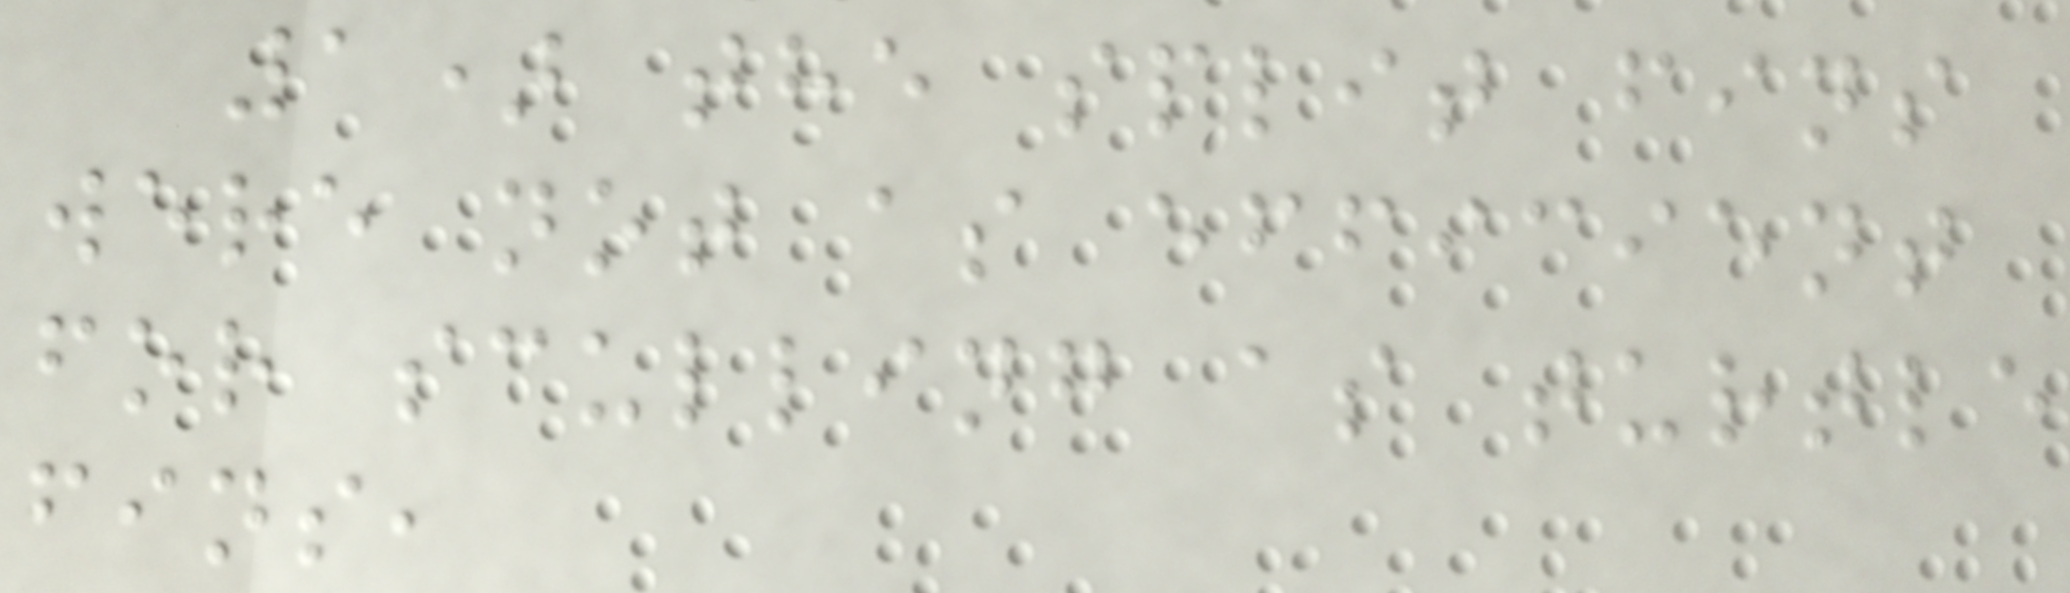1) the split fins
were not as efficient
for sculling as turtle
fins,
